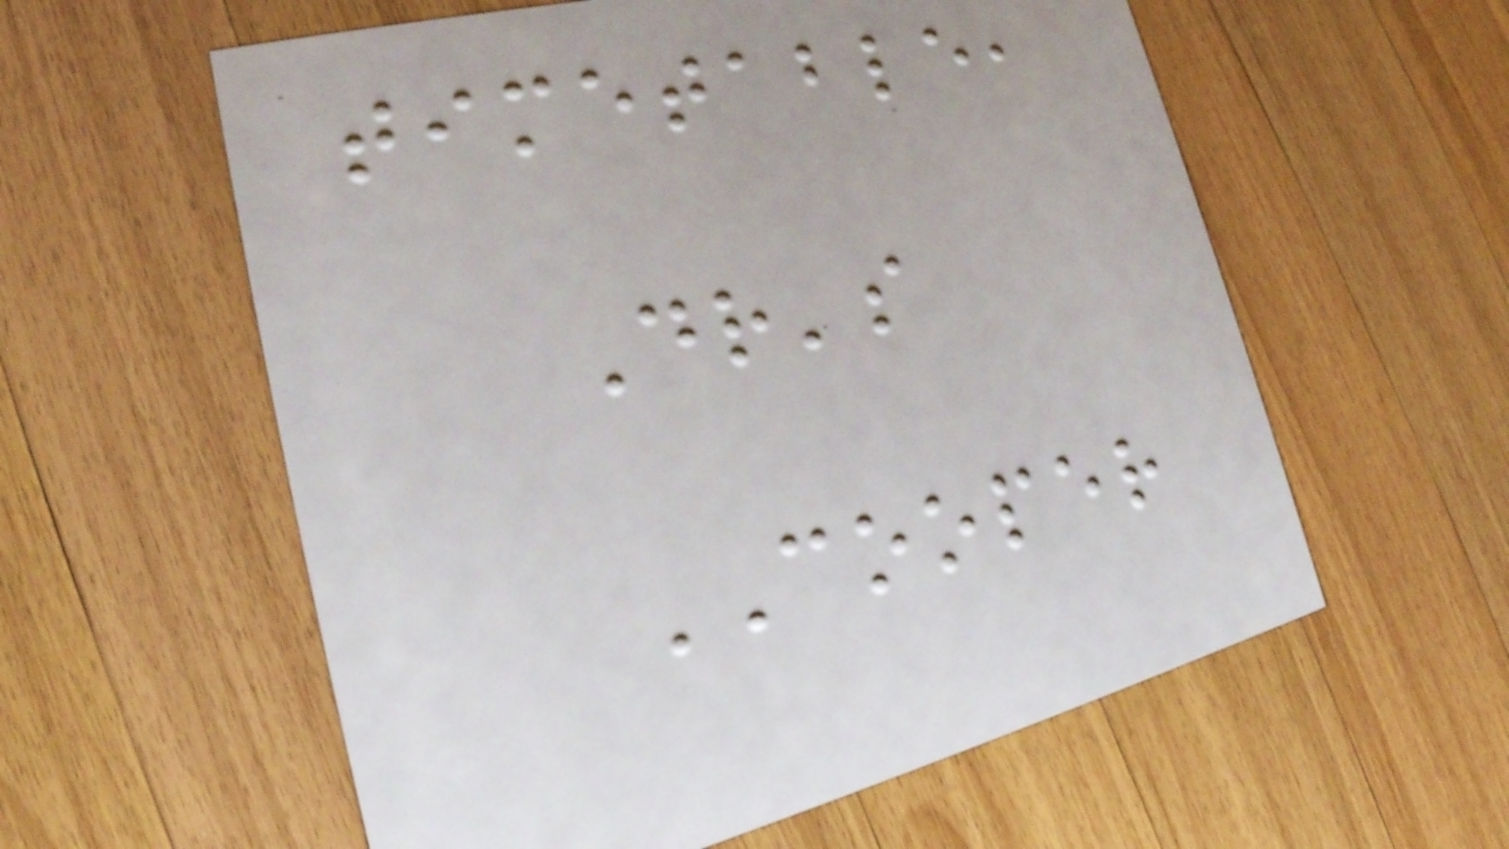timetable,
Dr's
COOPER
